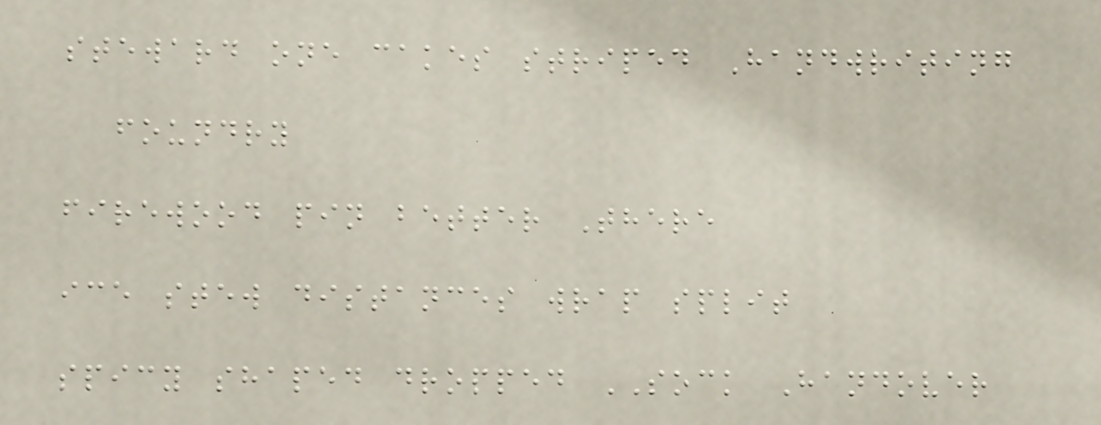steward one cakes striped Handwriting
foundry
firewood pin better There
ice stew distances wrap split
spicy shaped dropped SOCK Handover
